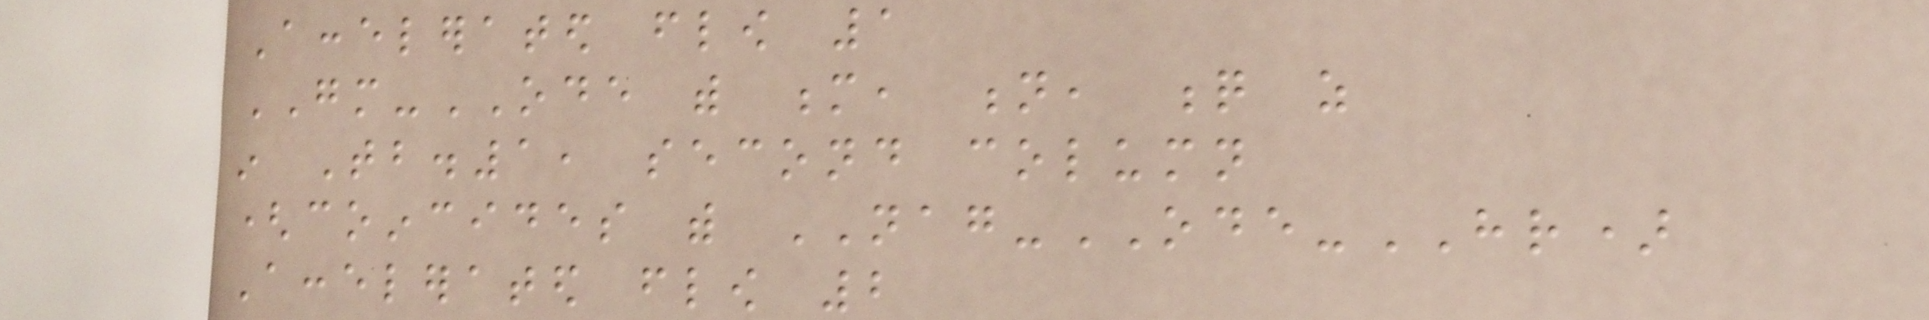Accelerated flow 1
GM-ODE with m, n, q as
in Tb.1, second column
(coincides with NAG-ODE-HR)
Accelerated flow 2
